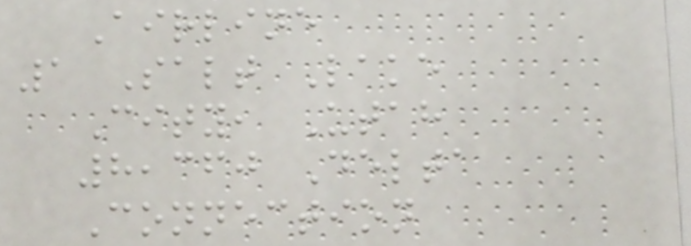Airline
1 Salt Lake
City, Utah
8,360 Delta
Connection
